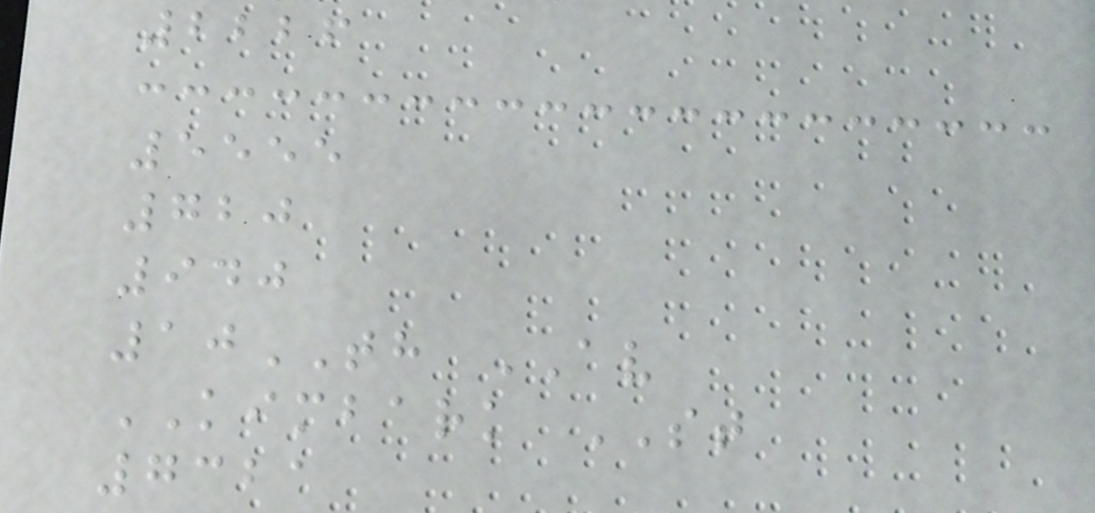2226
5555
720
940
10TH AV
KIMBARK ST
7321
